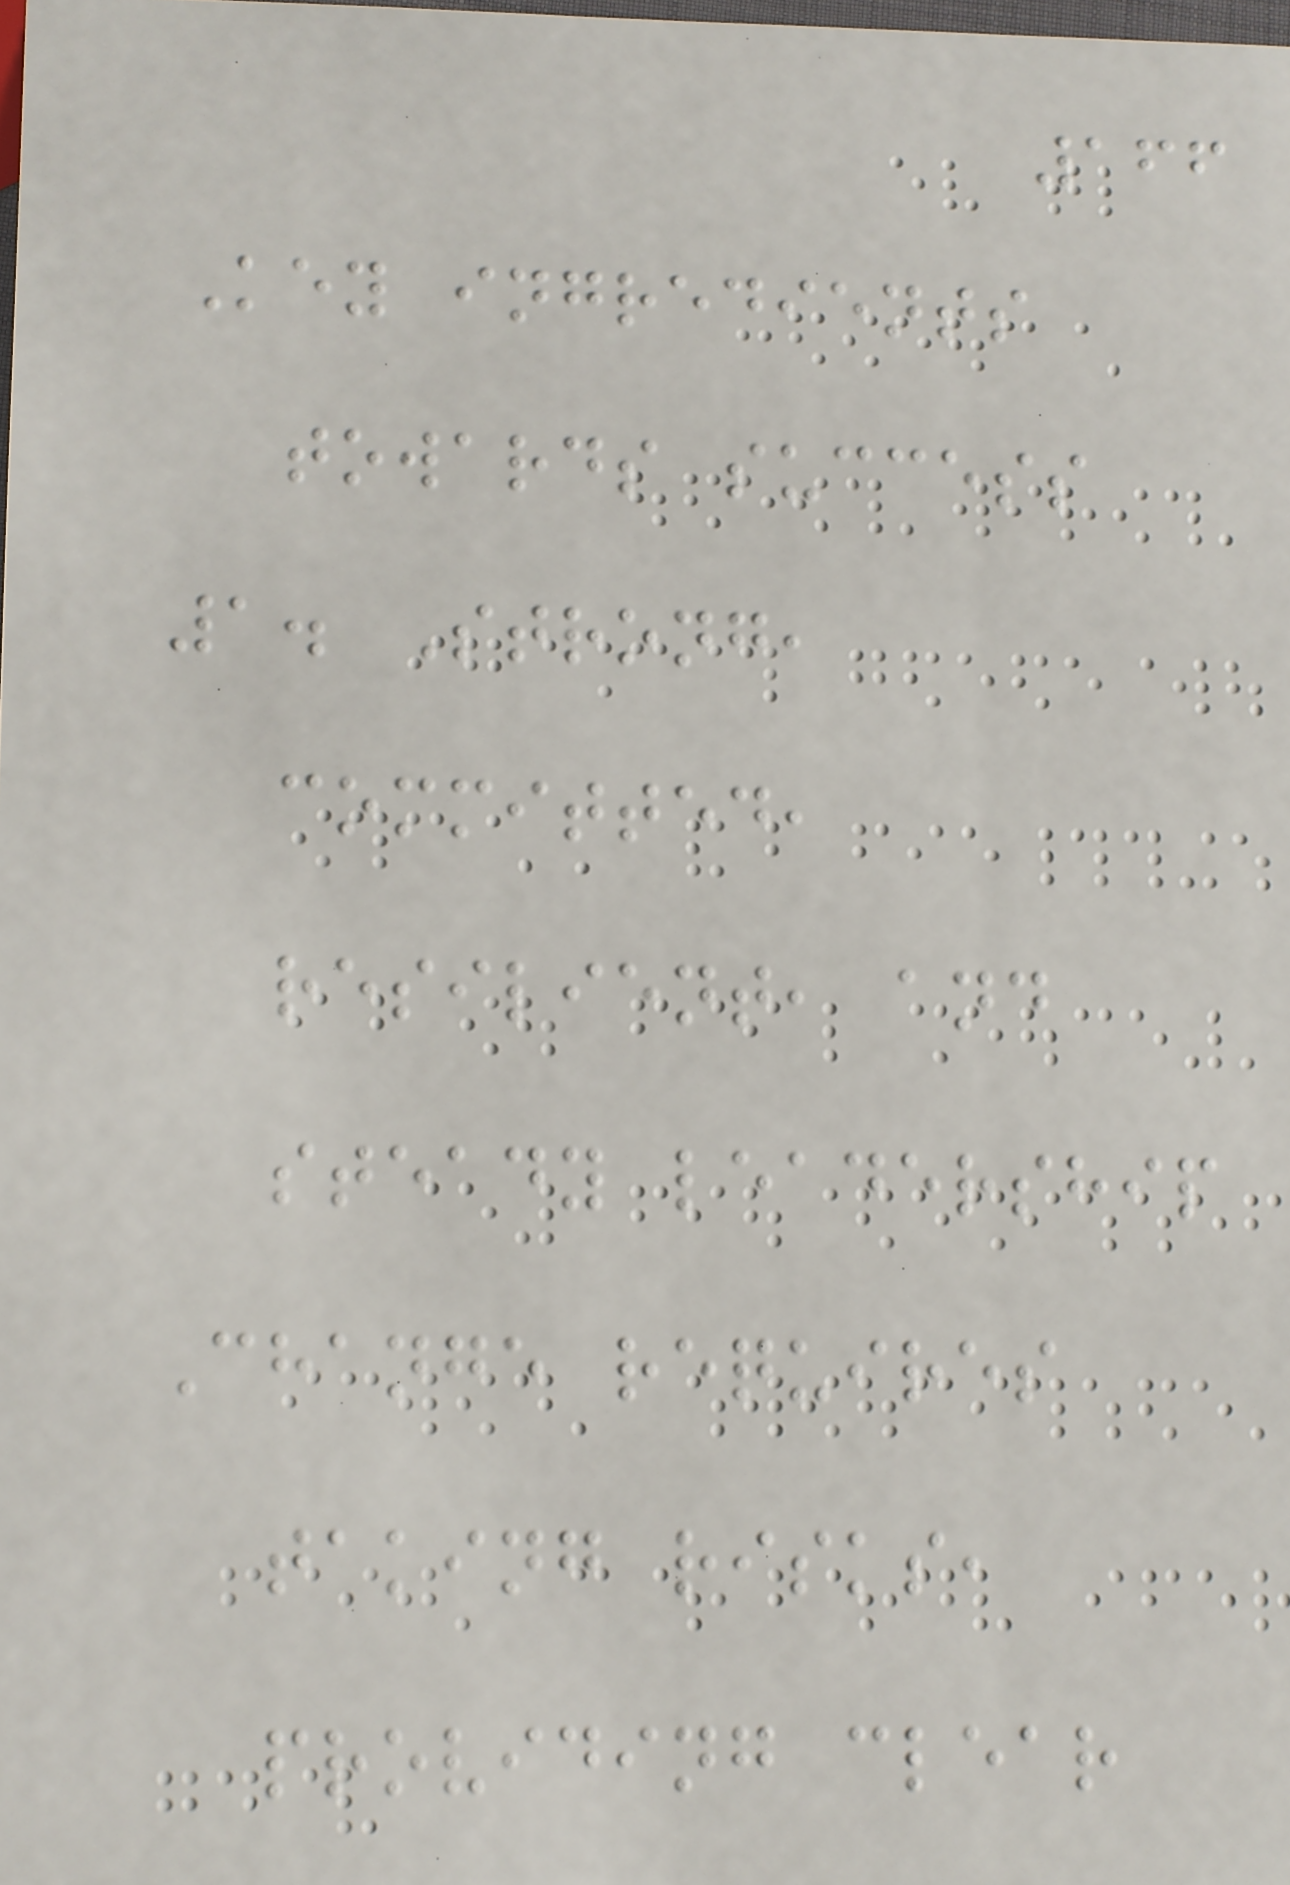166
Key ingredients
towards success
1. Strong,
committed,
resilient, and
steady leadership
Change requires
taking risks,
providing clear
